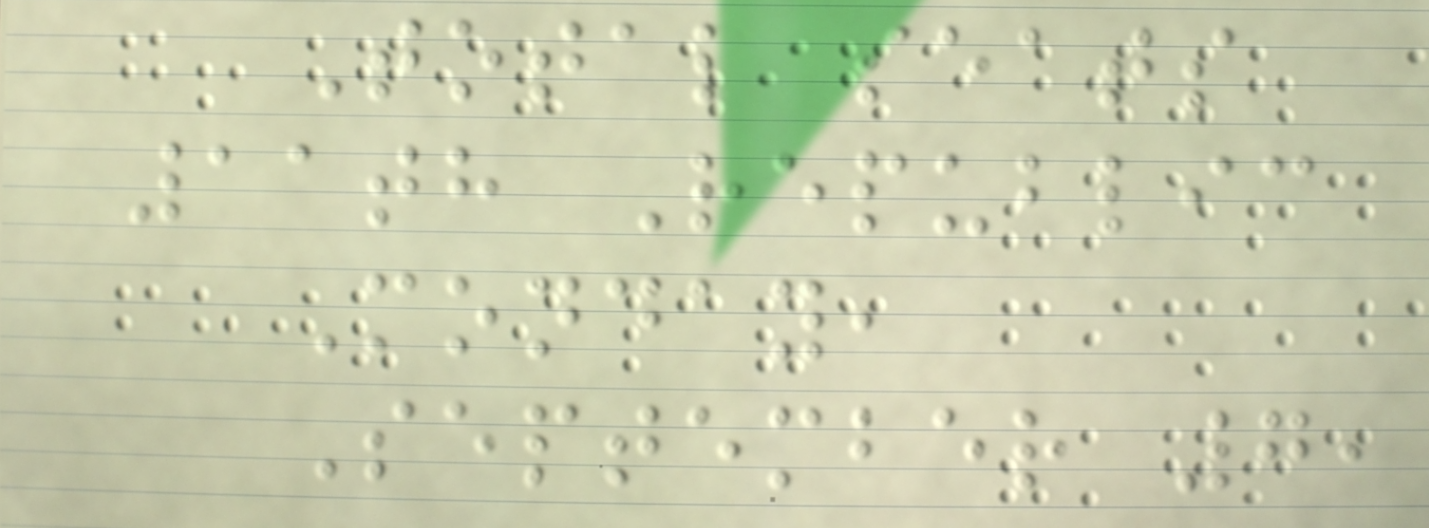Total seats
11th Republic
Monday,
September 7,
